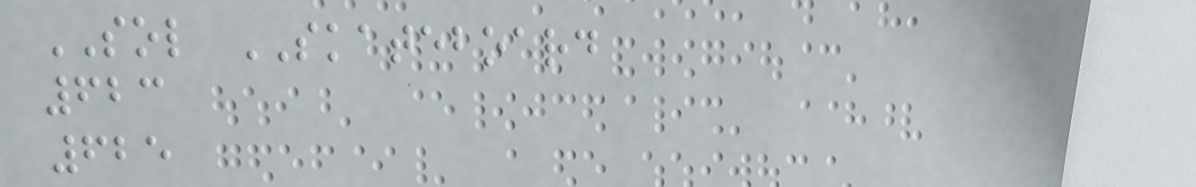SOL SKATEBOARD
623
625
